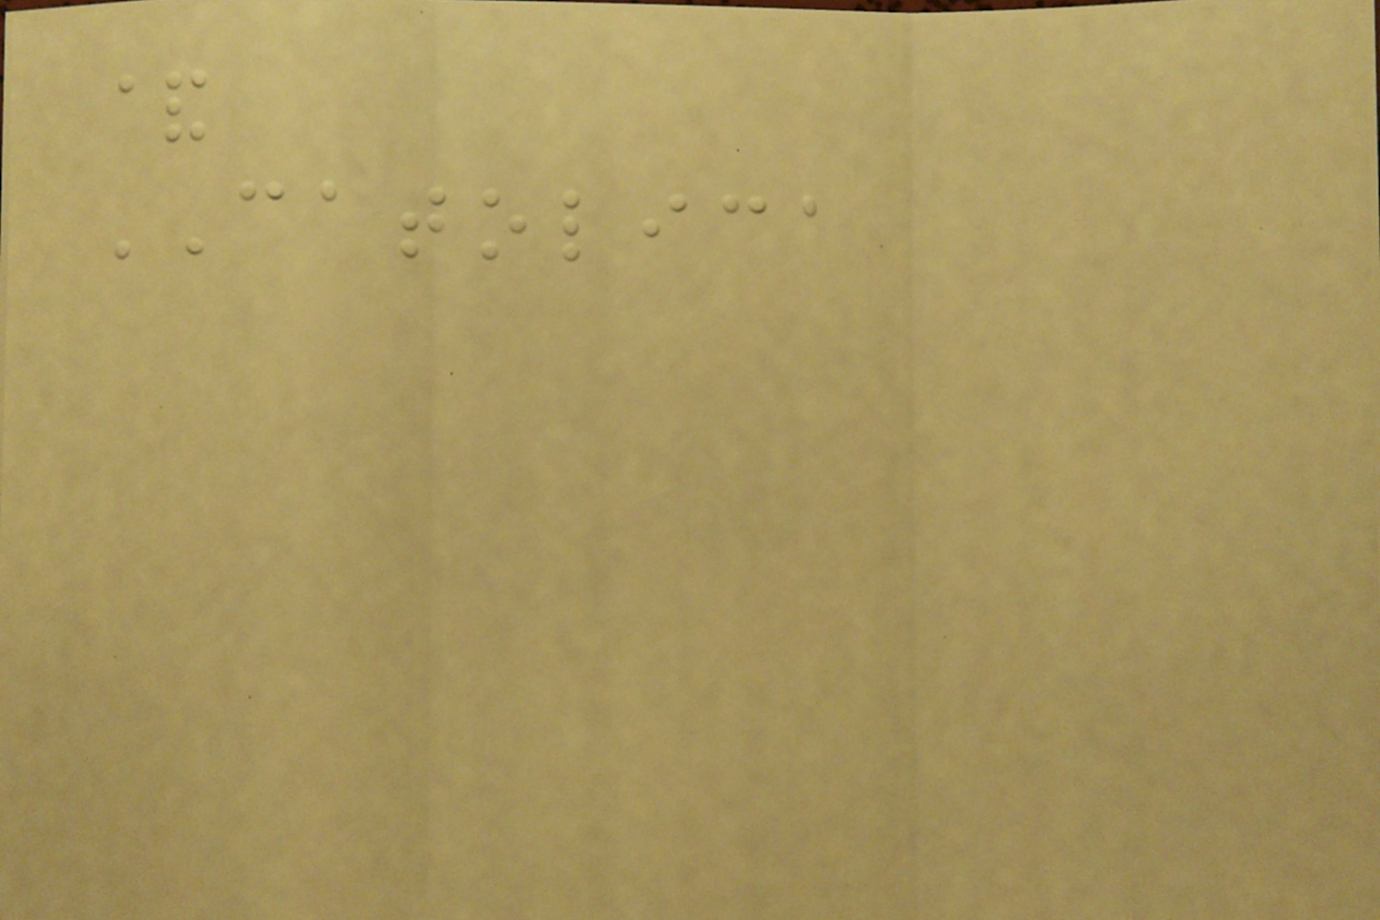&
CATOLICA
